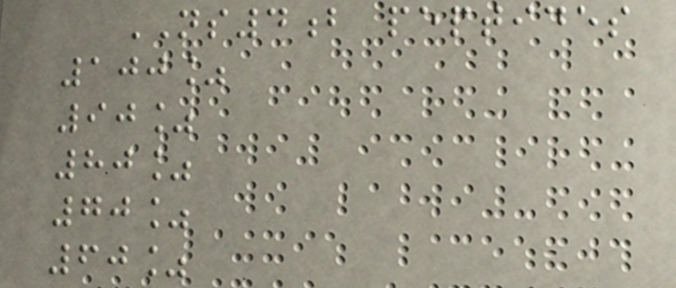NS4b peptides
100%
90%
80%
70%
60%
